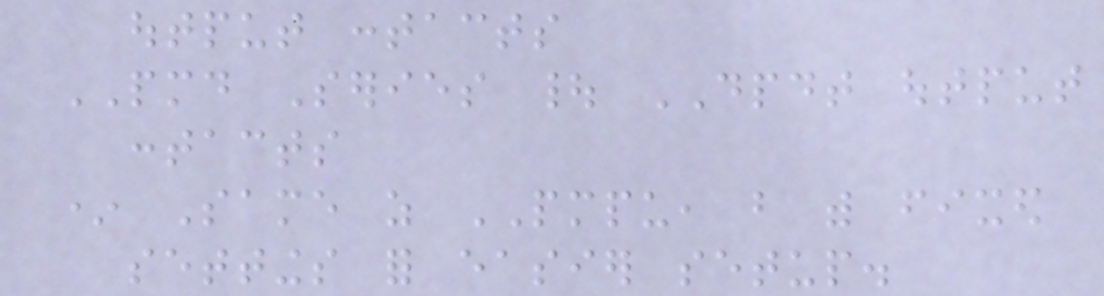output contacts
PMD Series | DPDT output
contacts
* Same as PMPU, but with fixed
settings for easier setup.
